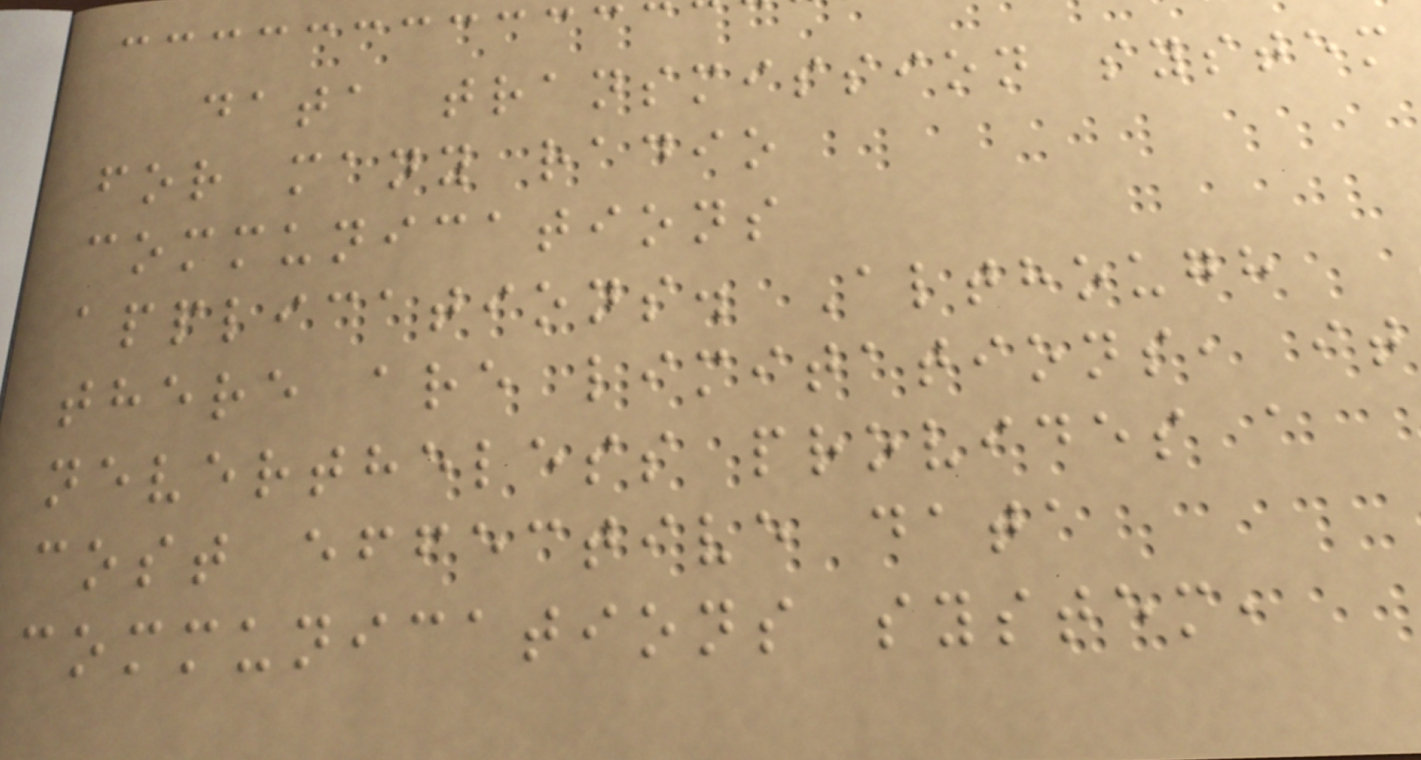data transmission system
for many radio
communications
applications. Although
there are limitations, it
nevertheless provides a
cost effective data
communications system,
